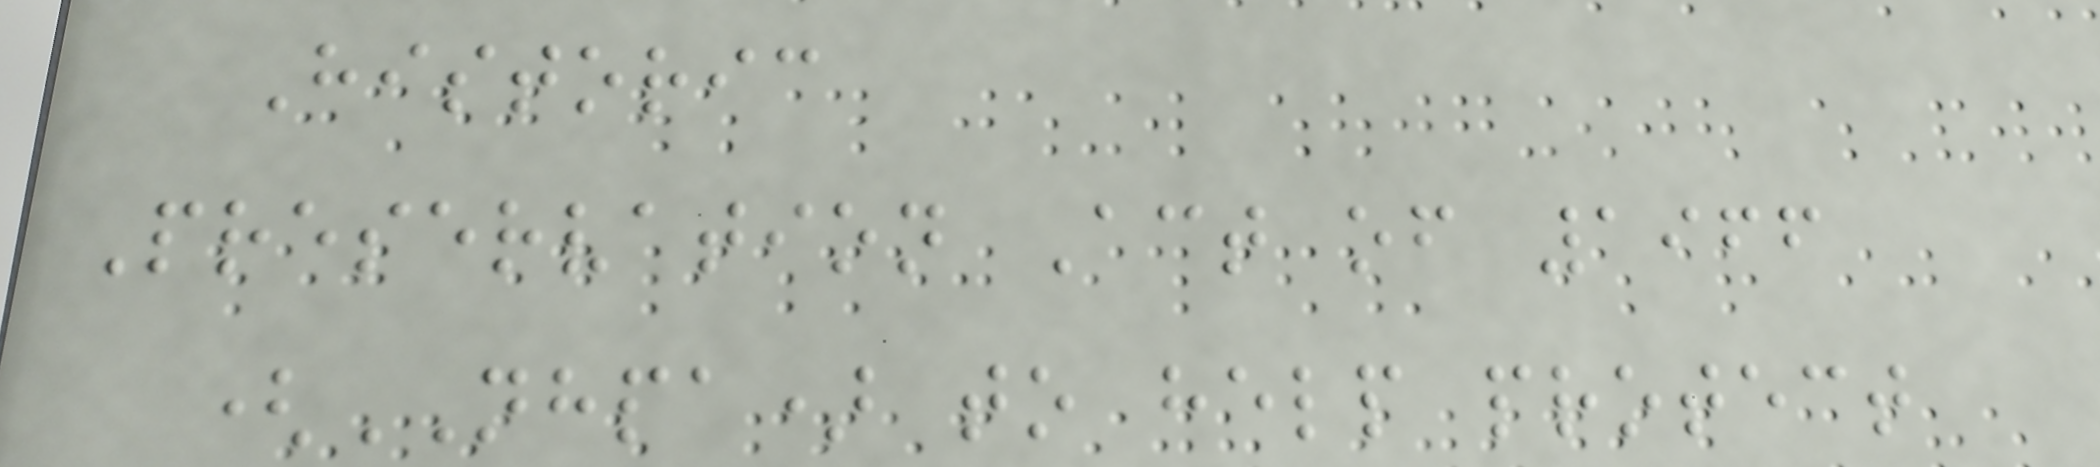Historic
Preservation Act of 1966
(NHPA) to help protect
